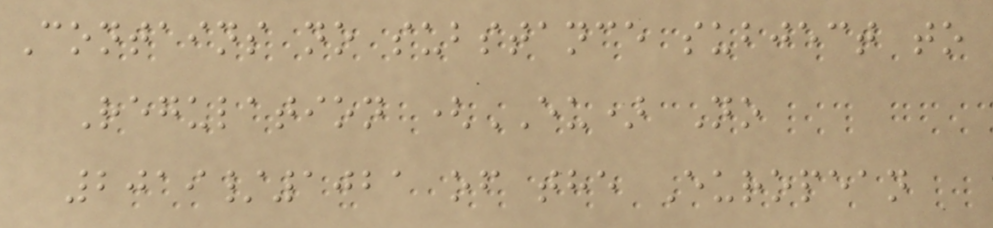Contains no substance subject to
Regulation (EU) No
2019/1021 of the European
